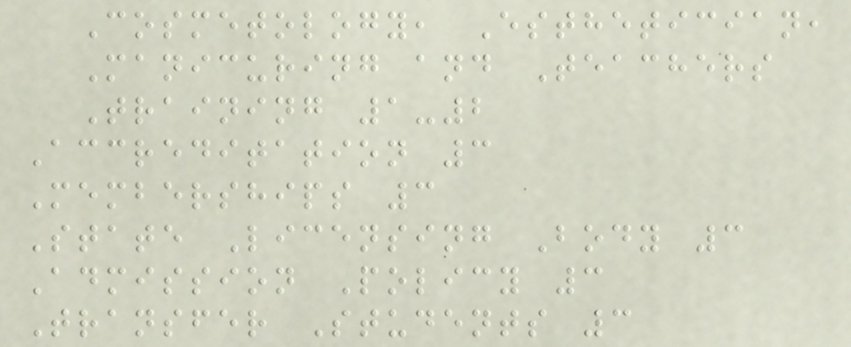Cosmetology, Esthetician,
Manicuring and Teachers
Training 1-2
Accreditation 3
Memberships 3
State Licensing Body 3
Admission Policy 3
Transfer Students 3
